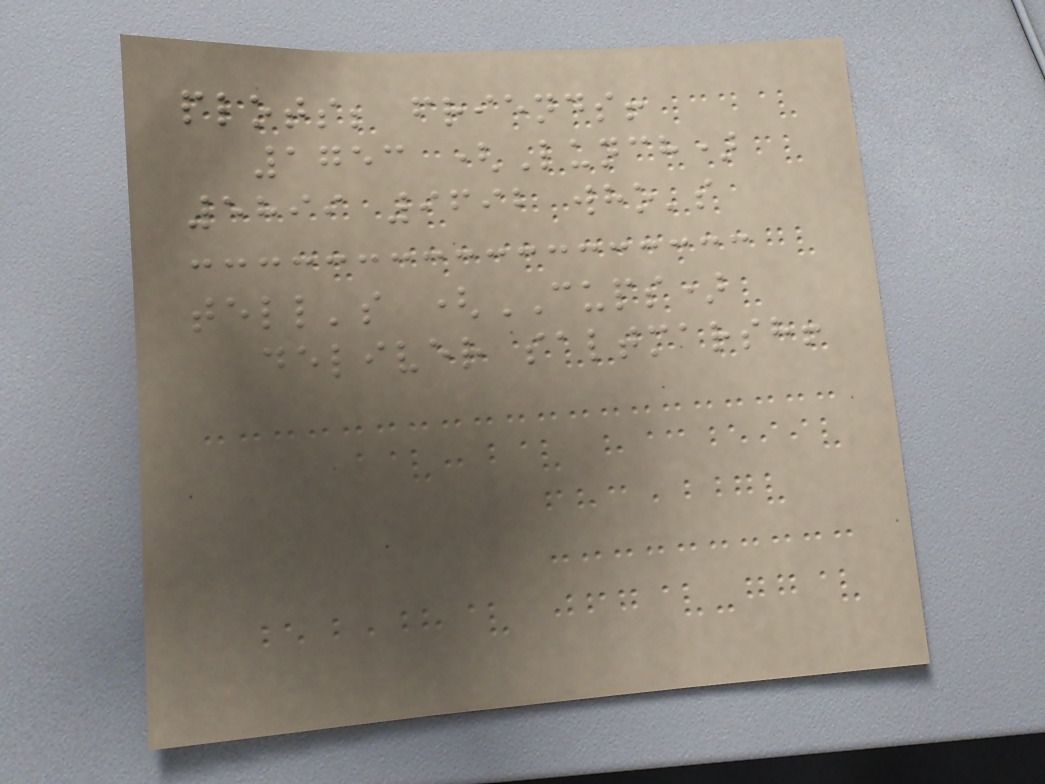plots; friends!
1753 (Lunch)
5899 9692 who's
tell's (CUPS)
deliver saltmarsh!
